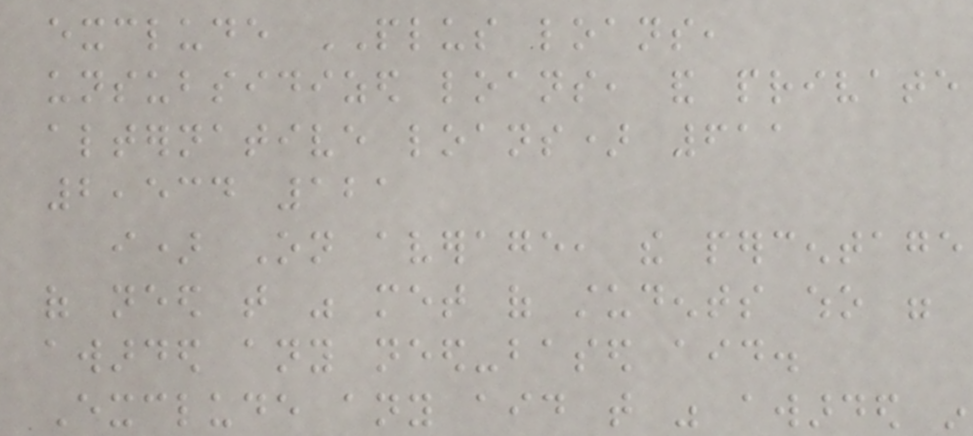exclude PLUS loans,
unsubsidized loans, and private
alternative loans) 611
2,534 121
i) On average, the percentage
of need that was met of students who were
awarded any need-based aid.
Exclude any aid that was awarded in
